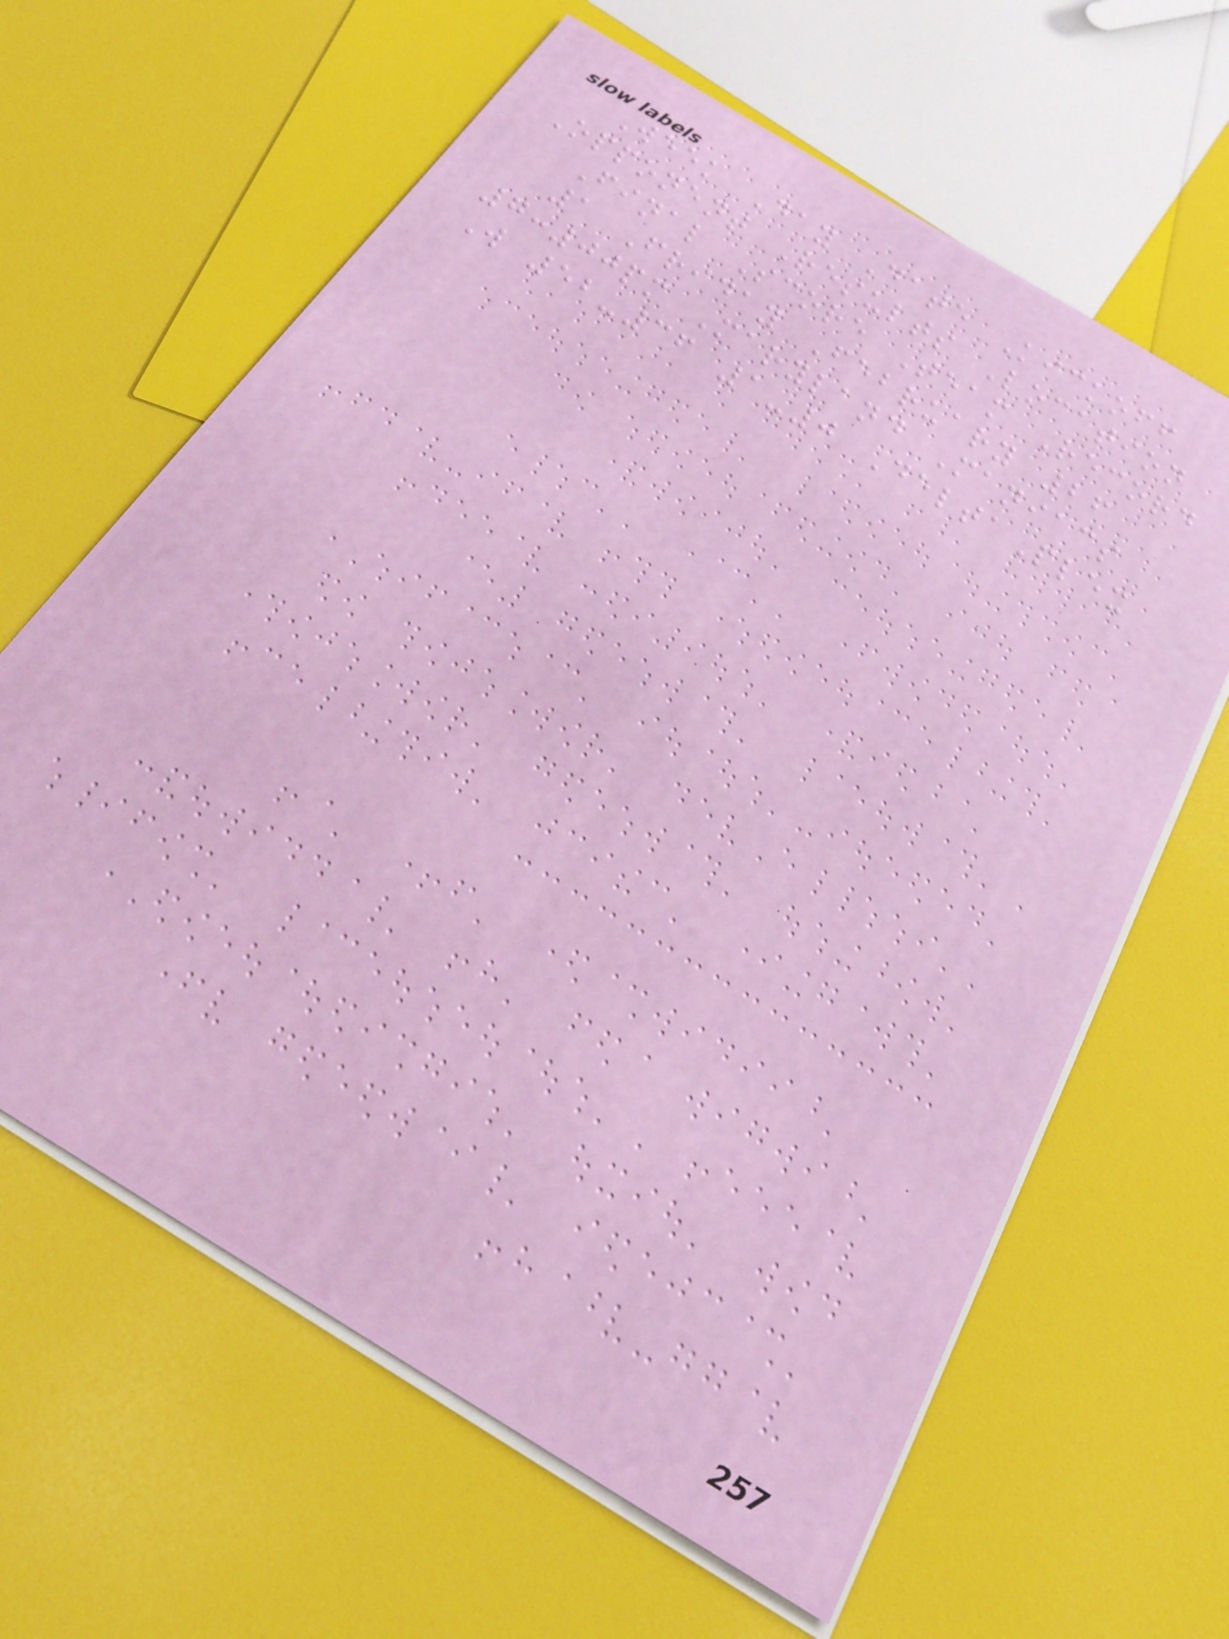Week Day Date Kickoff
Opponent Results Location
Final Score Team Record
1 Friday February 26
7:00pm Maryland Maniacs
W 52-36 1-0 DeltaPlex
